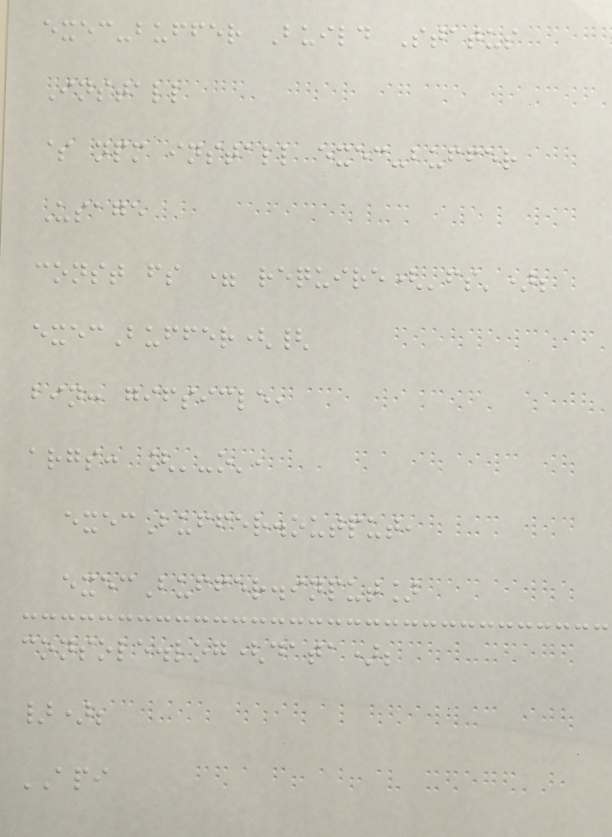exec-buffer Build Status
Install
$ npm install exec-buffer
Usage
const fs = require('fs');
execBuffer({
bin: gifsicle,
args: ['-o',
execBuffer.output,
execBuffer.input]
console.log(data);
});
API
